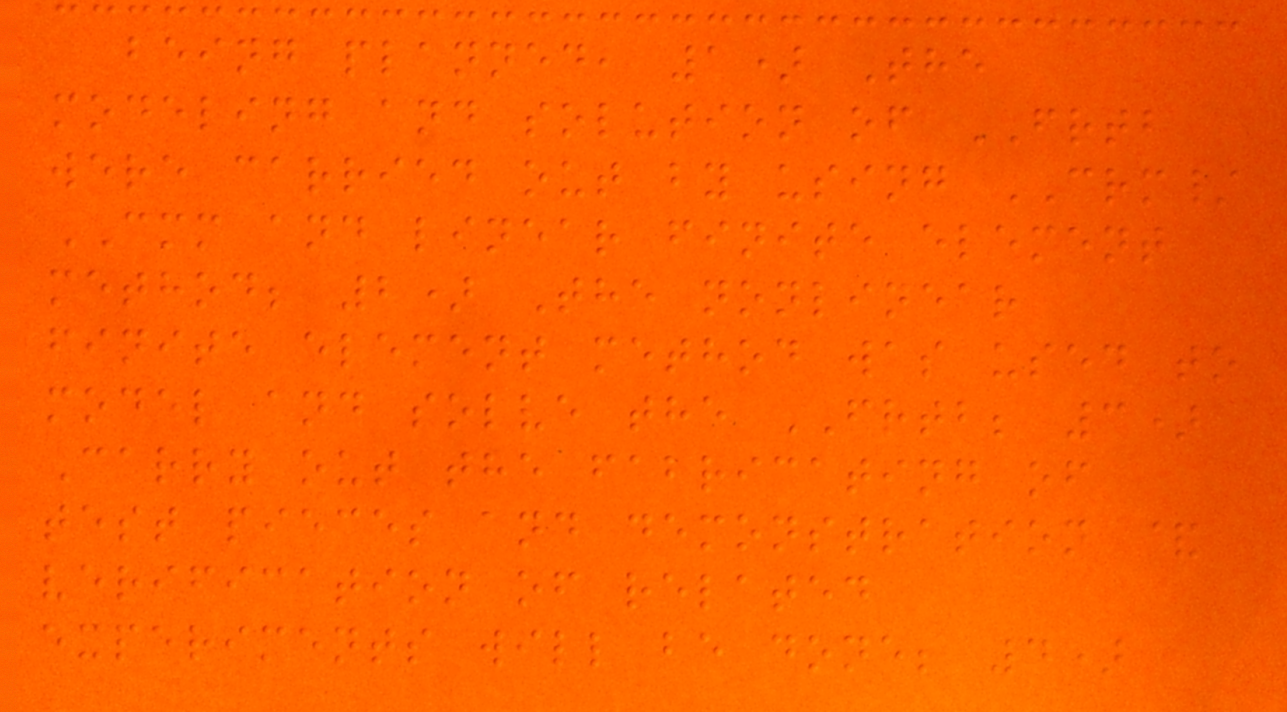being planned, 1) The
modeling and solution of FRTB
were carried out by using CRM/
CMM and linear finite element
method; 2) The nonlinear
finite element method was used to
model and solve the FRTB; 3)
Carry out the fabricating of
test pieces and demonstration &
verification of related
experiments will be done; 4)
